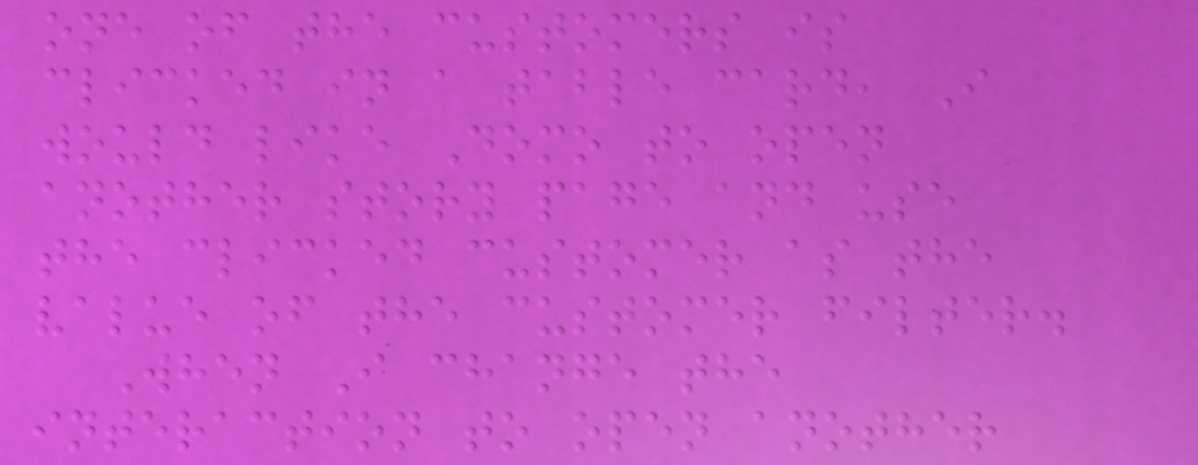one of the customers is
clicked in a table card, I
would like Domo to open
another story page and use
the clicked customer as the
value of the customer filter.
When I change the
interaction to open another
